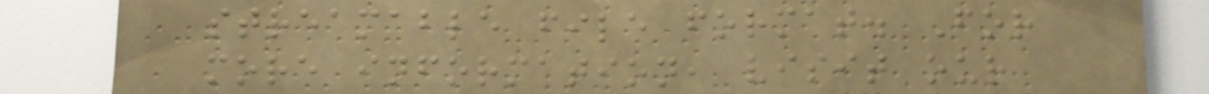streamable file format. For
more information, visit our
